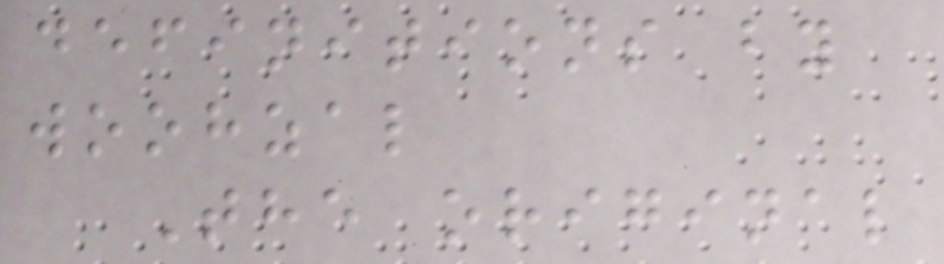definitions by
woohzal
The original
